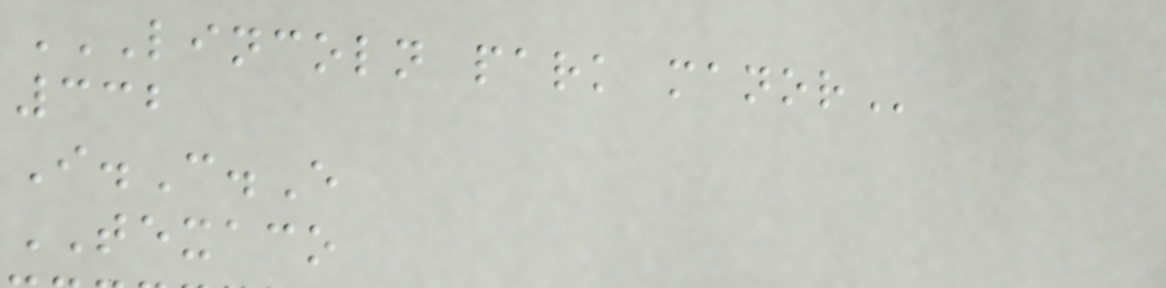LINCOLN PARK MANOR
332
I.C.E
TEXACO
